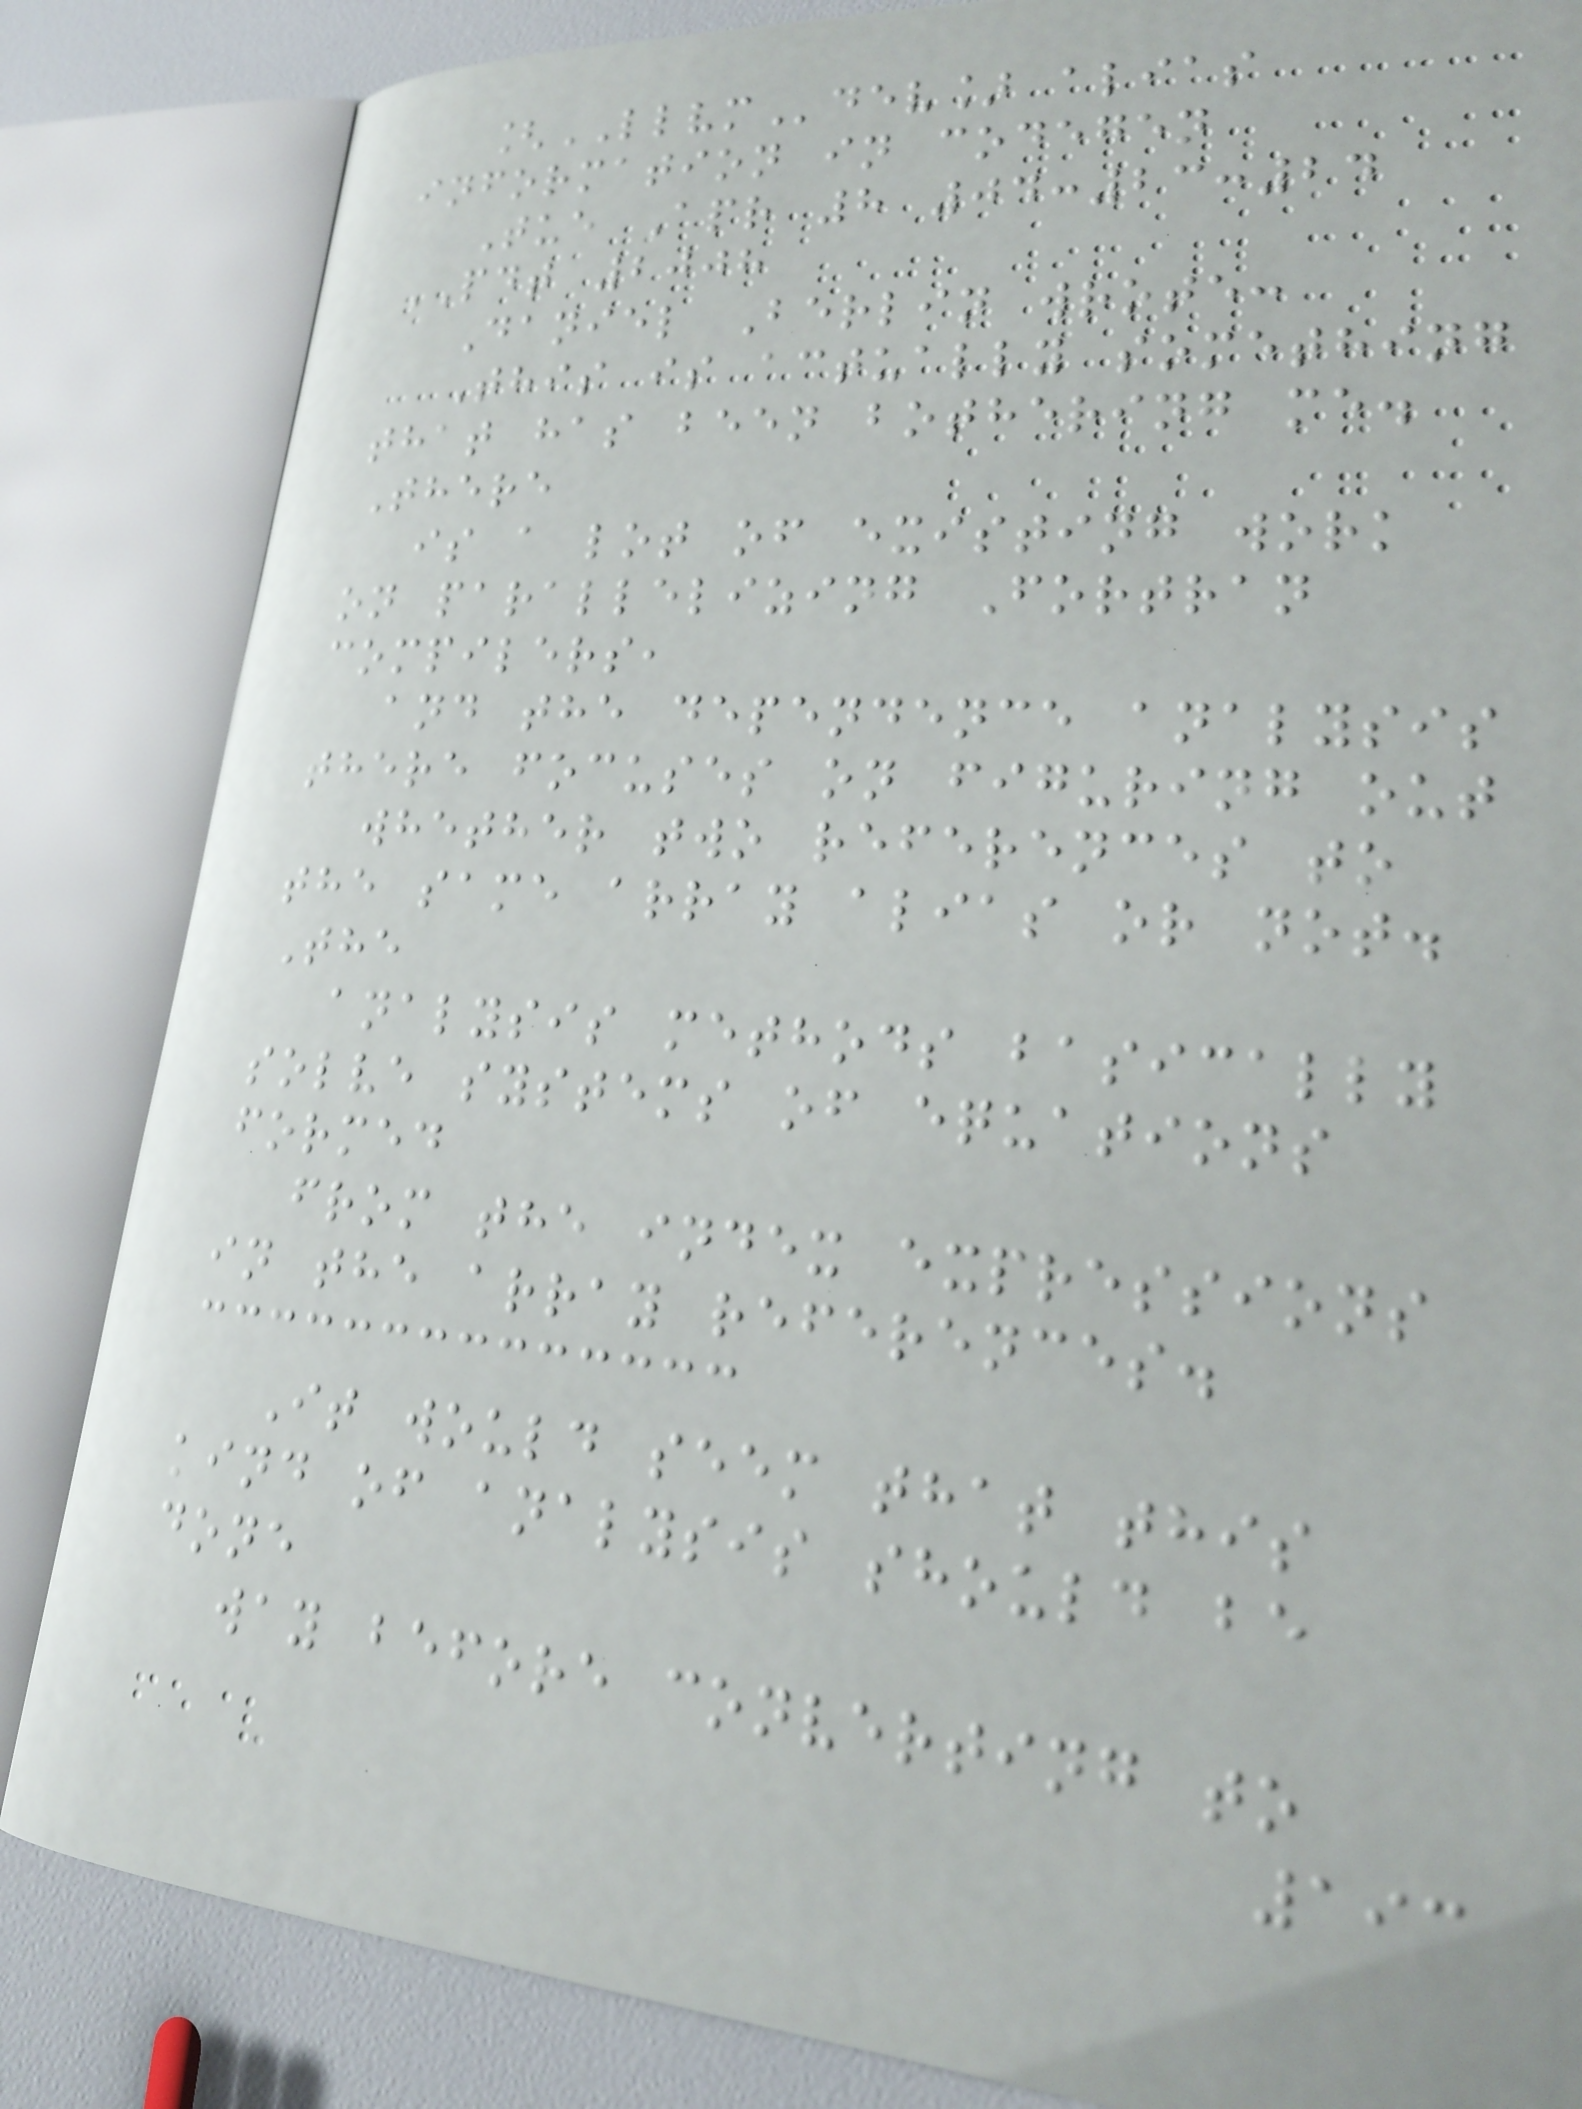[LLVMdev] alias
information in codegen
Tue Apr 8 04:23:24
PDT 2008
Daniel Berlin wrote:
This is actually something
that has been bothering me.
There
is a lot of existing work
on parallelizing Fortran
compilers,
and the dependence analysis
there focuses on figuring out
whether two references to
the same array alias or not.
The
analysis methods basically
solve systems of equations
formed
from the index expressions
in the array references.
It would seem that this
kind of analysis should be
done
way before converting to
193
